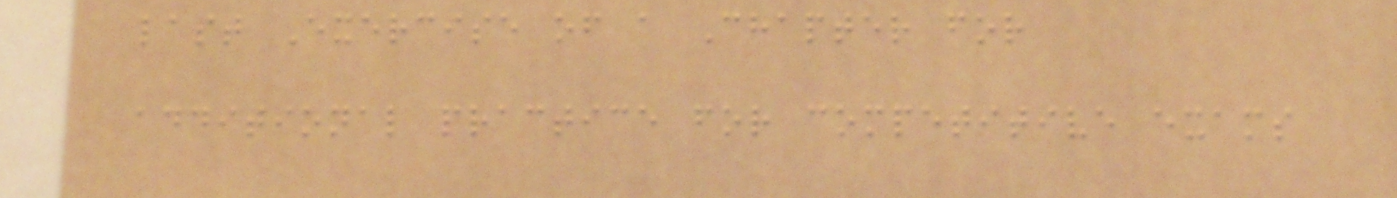last Exercise of a Chapter for
additional practice for competitive exams
